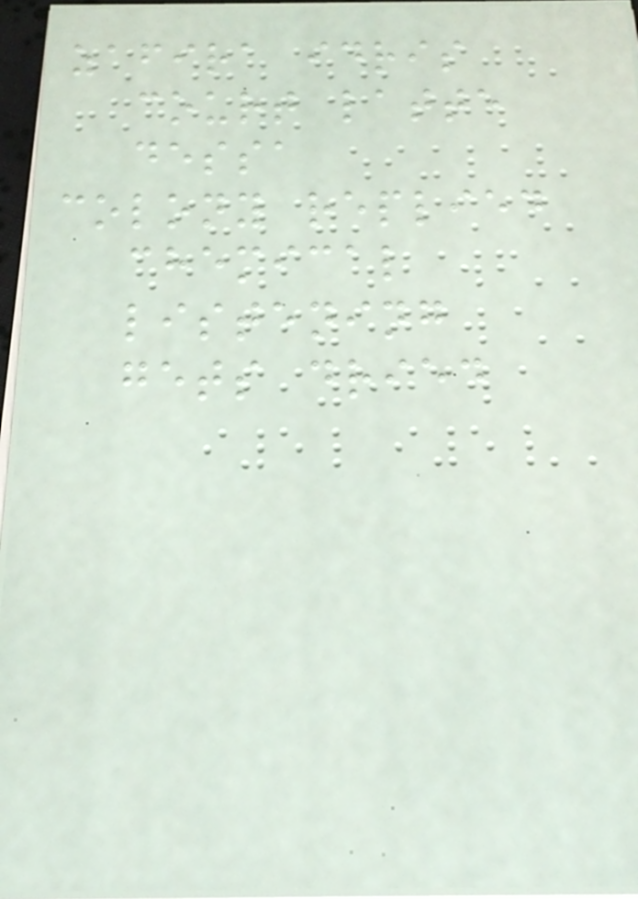zafira idris
court latte
dessa
colony replied
chemical
listening
gets dried
